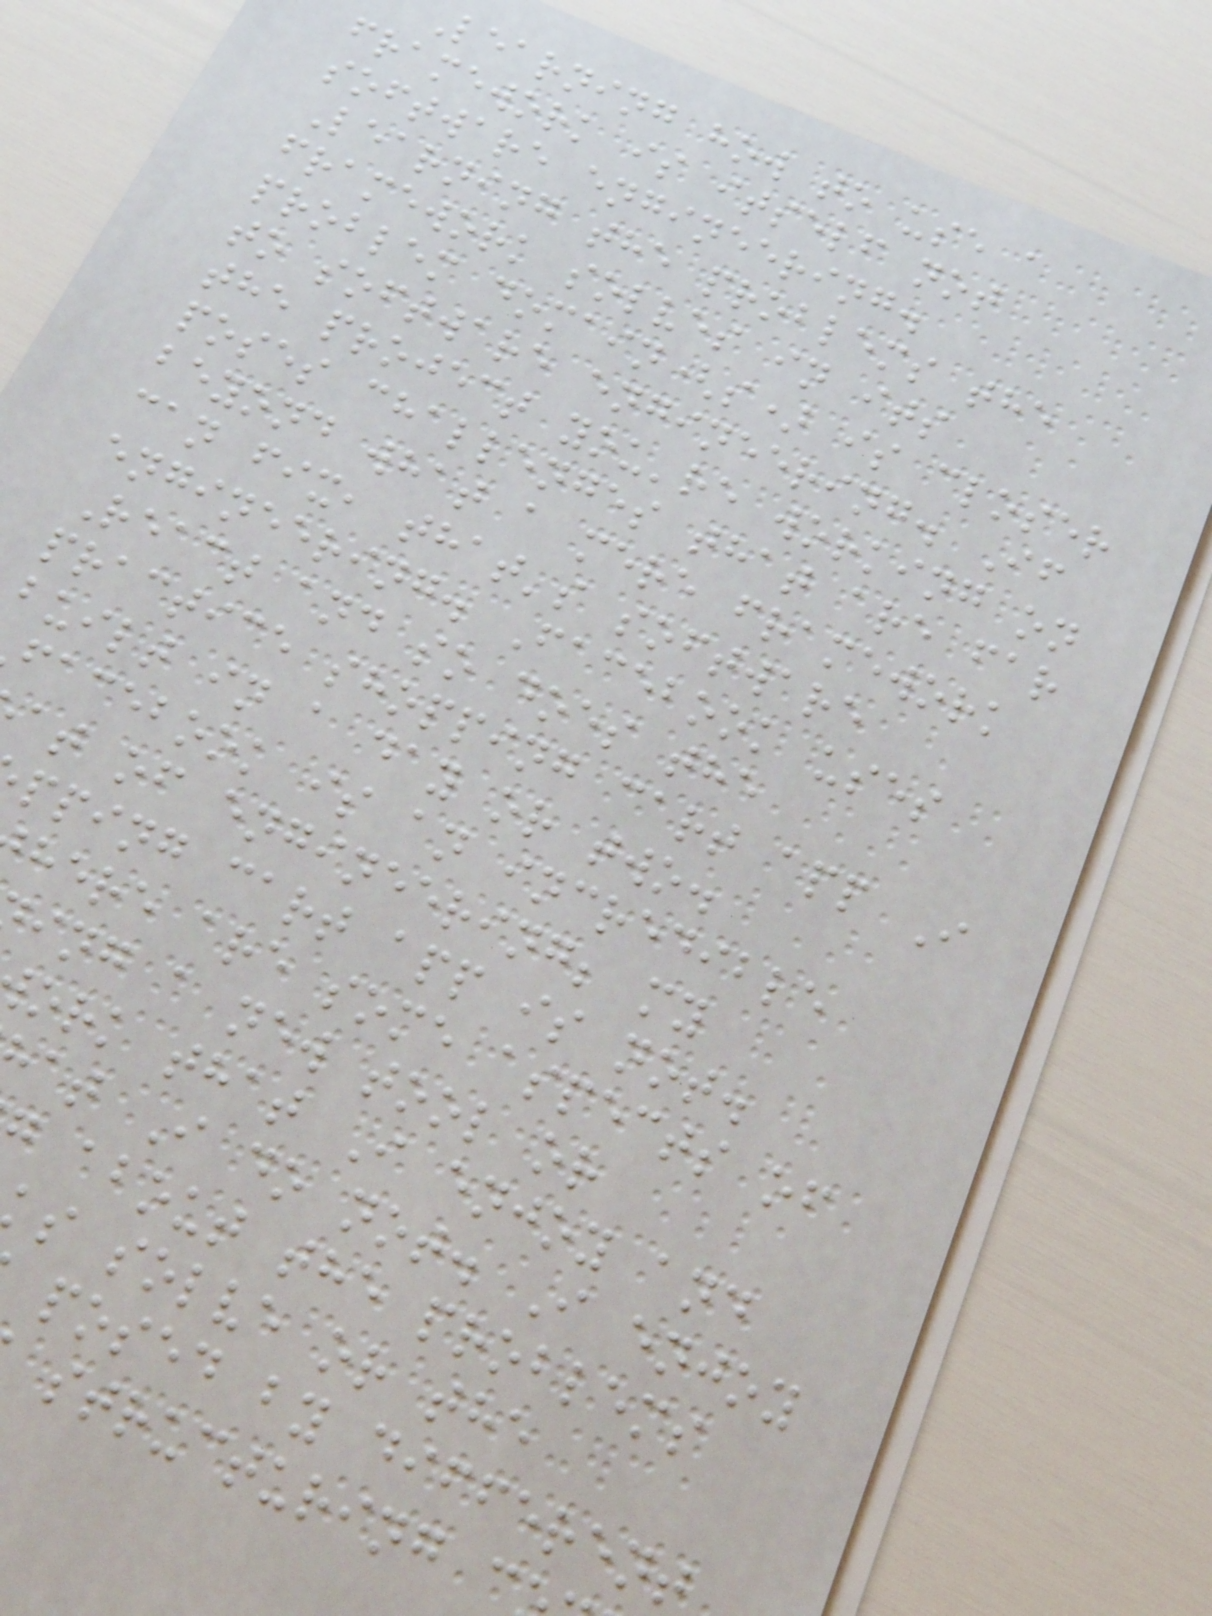Learning how to use a
framework is itself not
software engineering.
Learning the problems the
framework solves in its
problem domain(s) is closer
to software engineering. If
the project you're working on
poses challenges that are far
beyond what a mere framework
can fix, that's software
engineering. Facebook uses
React and so does the
practice shopping cart app I
built in a day or two.
facebook is an incredible
at of engineering; my
pping cart app is not.
here are some aspects of
ing a new tool or
ork that I enjoy and
at I do not. I enjoy
about the problems
s solve or the
posed by different
structuring c
